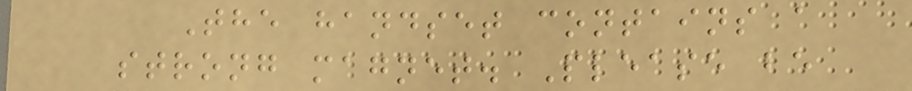The handset contains a
strong magnet. Please be
